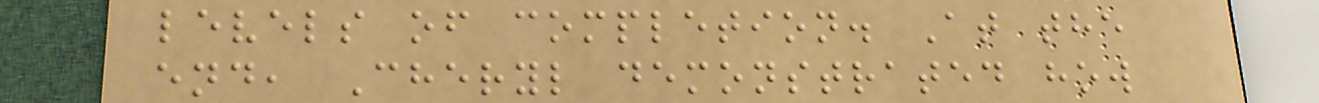levels of completion. At the
end, Cheryl demonstrated how
